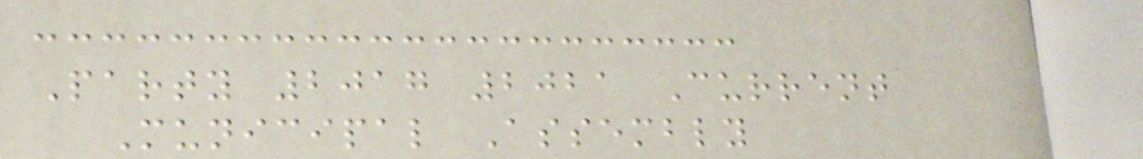Party 2017 2021 Current
Municipal Assembly
